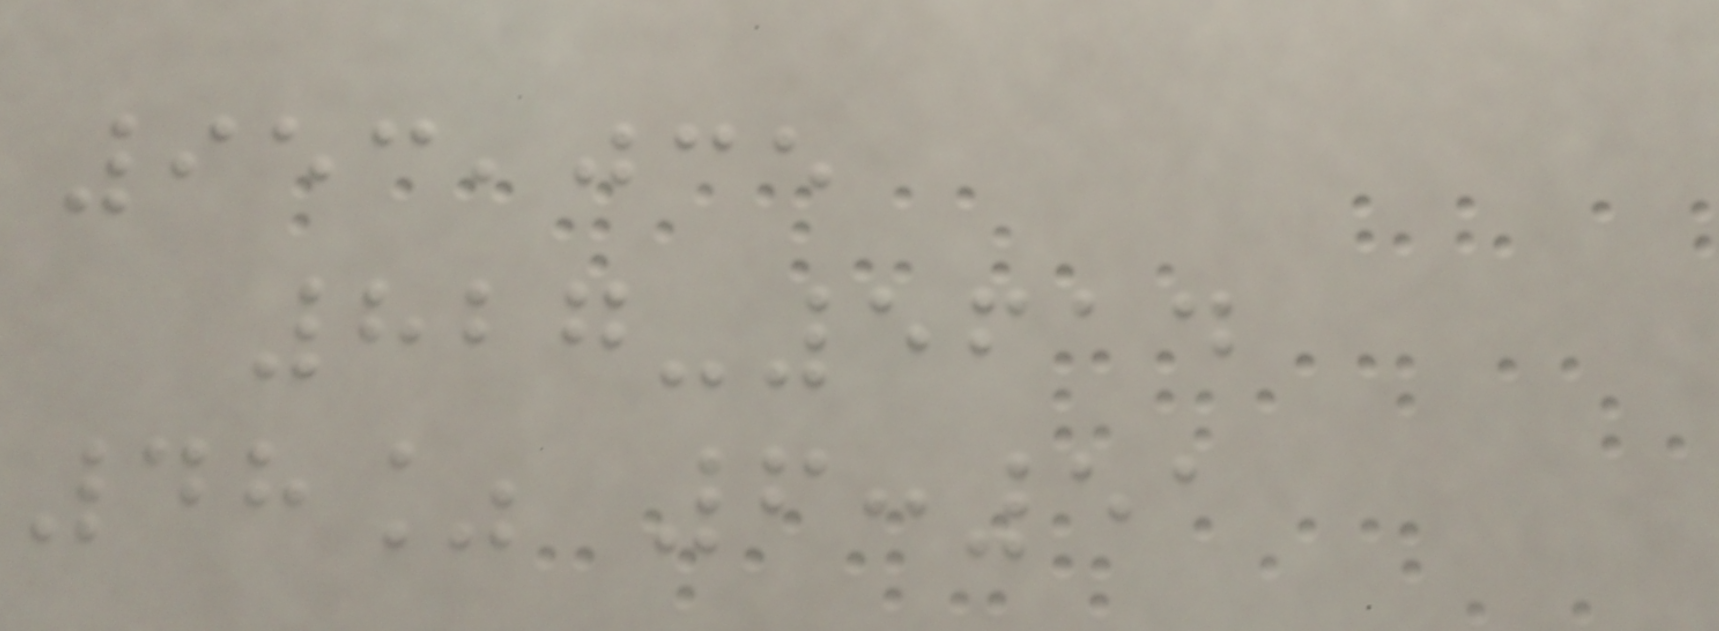953,035
827-5614
48% 6:51
